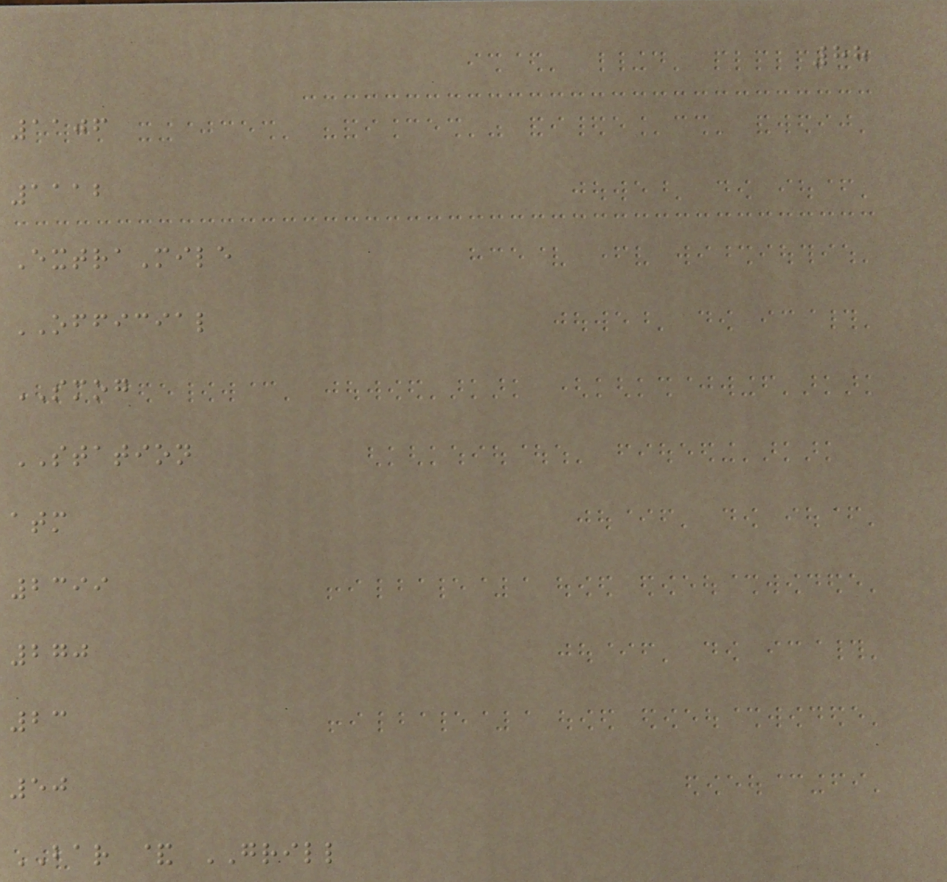88
1106
1112
ExtraMile
OFFICIAL
SMOG
STATION
atm
2399
270
23
50
BAR & GRILL
